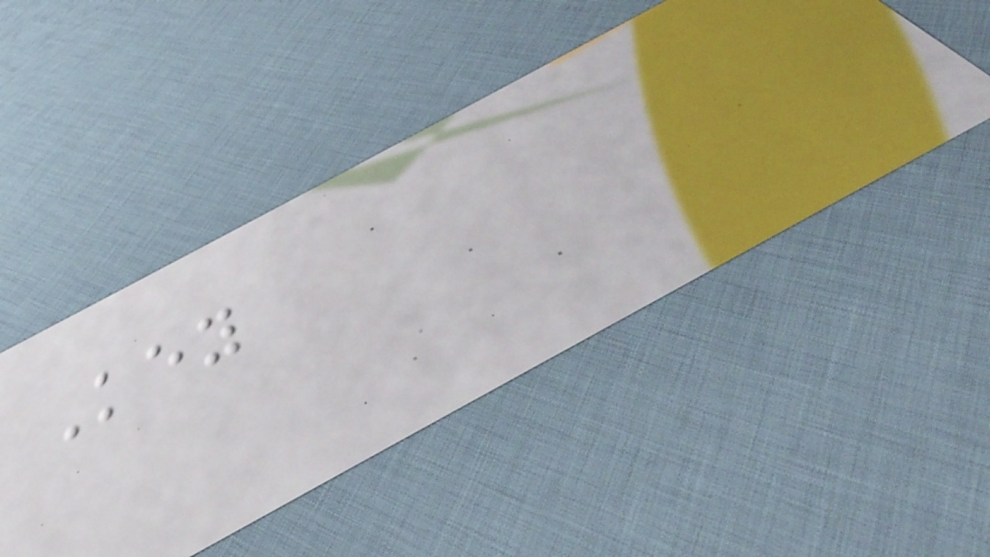Key
